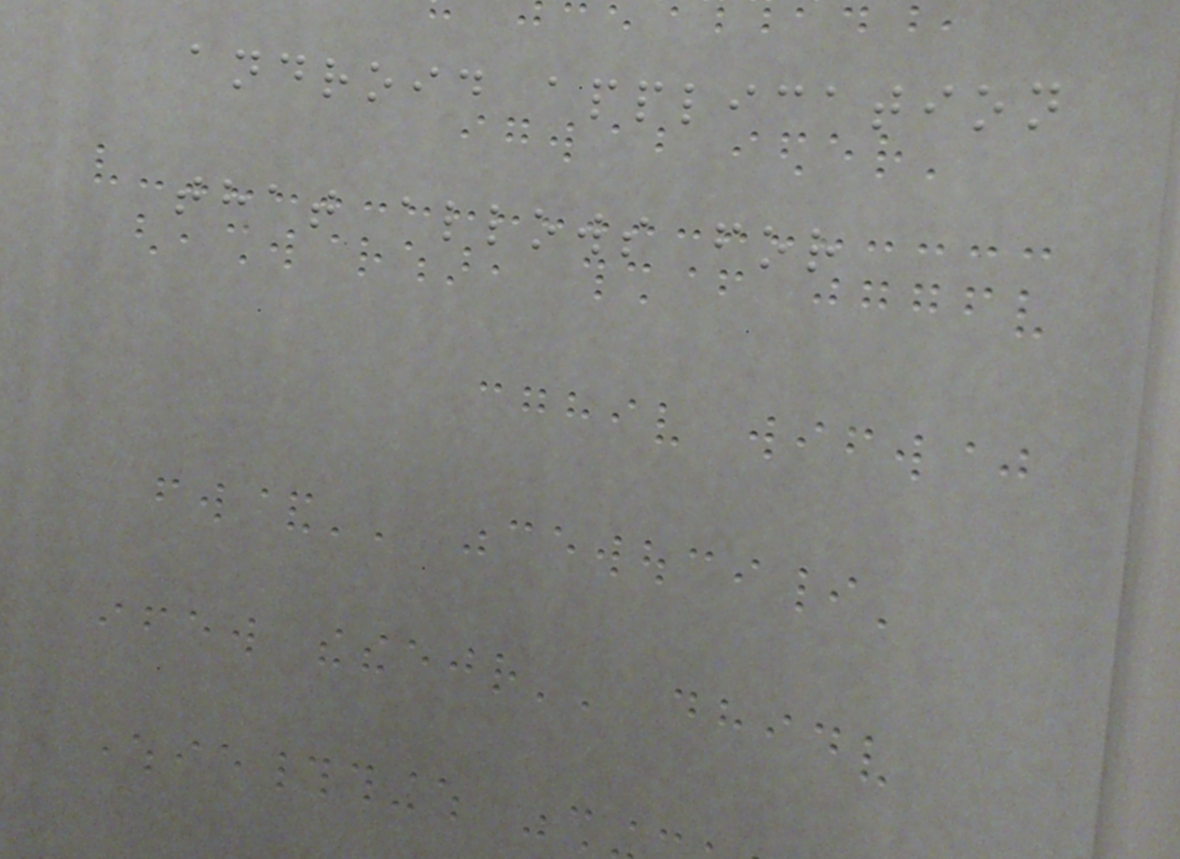android application
that allows for
